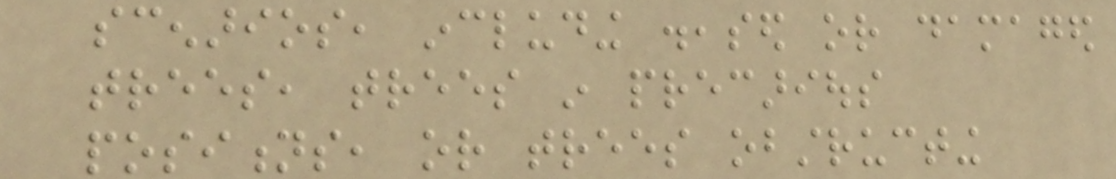scenarios, including diseased or damaged
trees, trees in precarious
positions, or trees obstructing
